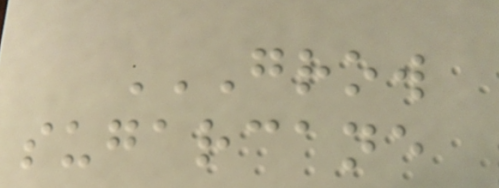GROW
SUGARCANE
